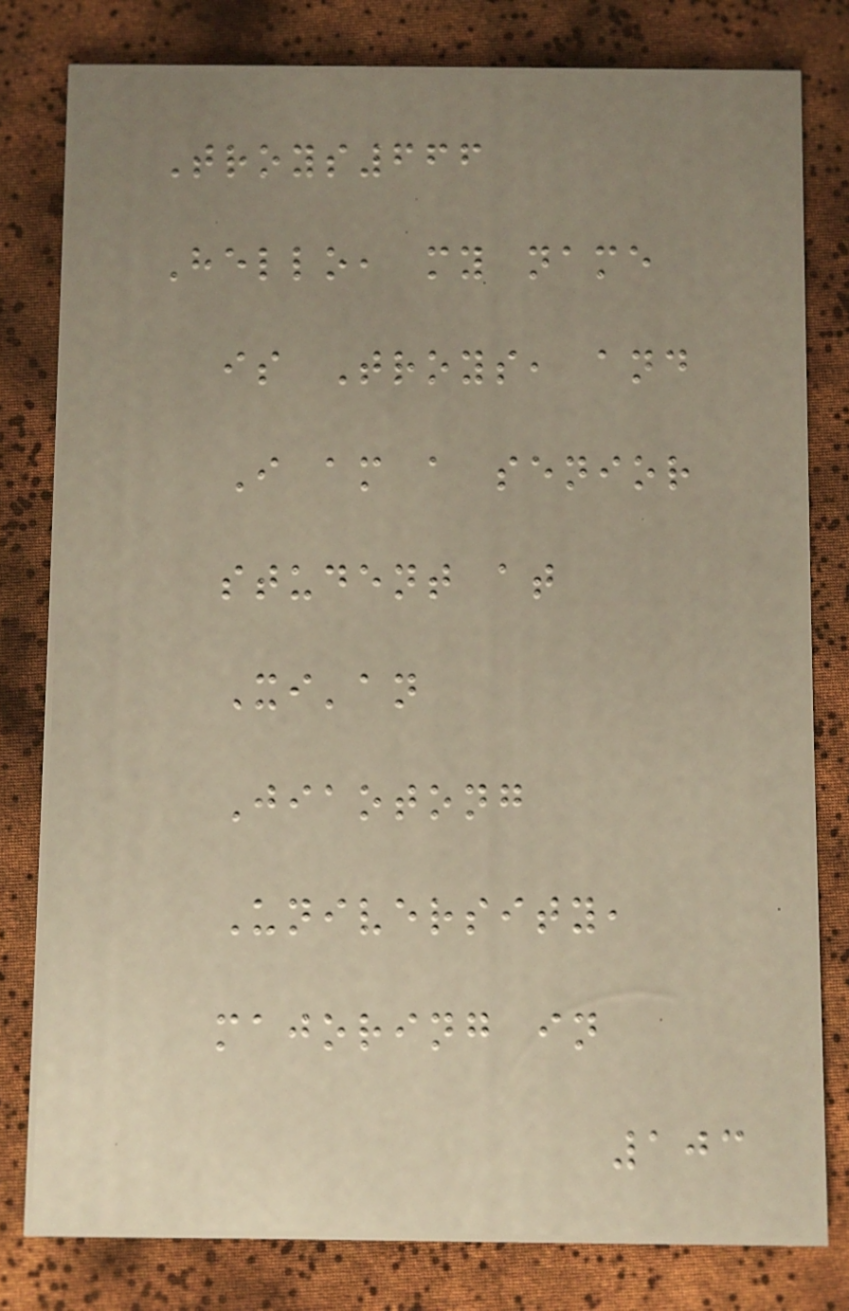Troys666
Hello, my name
is Troys, and
I am a senior
student at
Xi'an
Jiaotong
University,
majoring in
103
